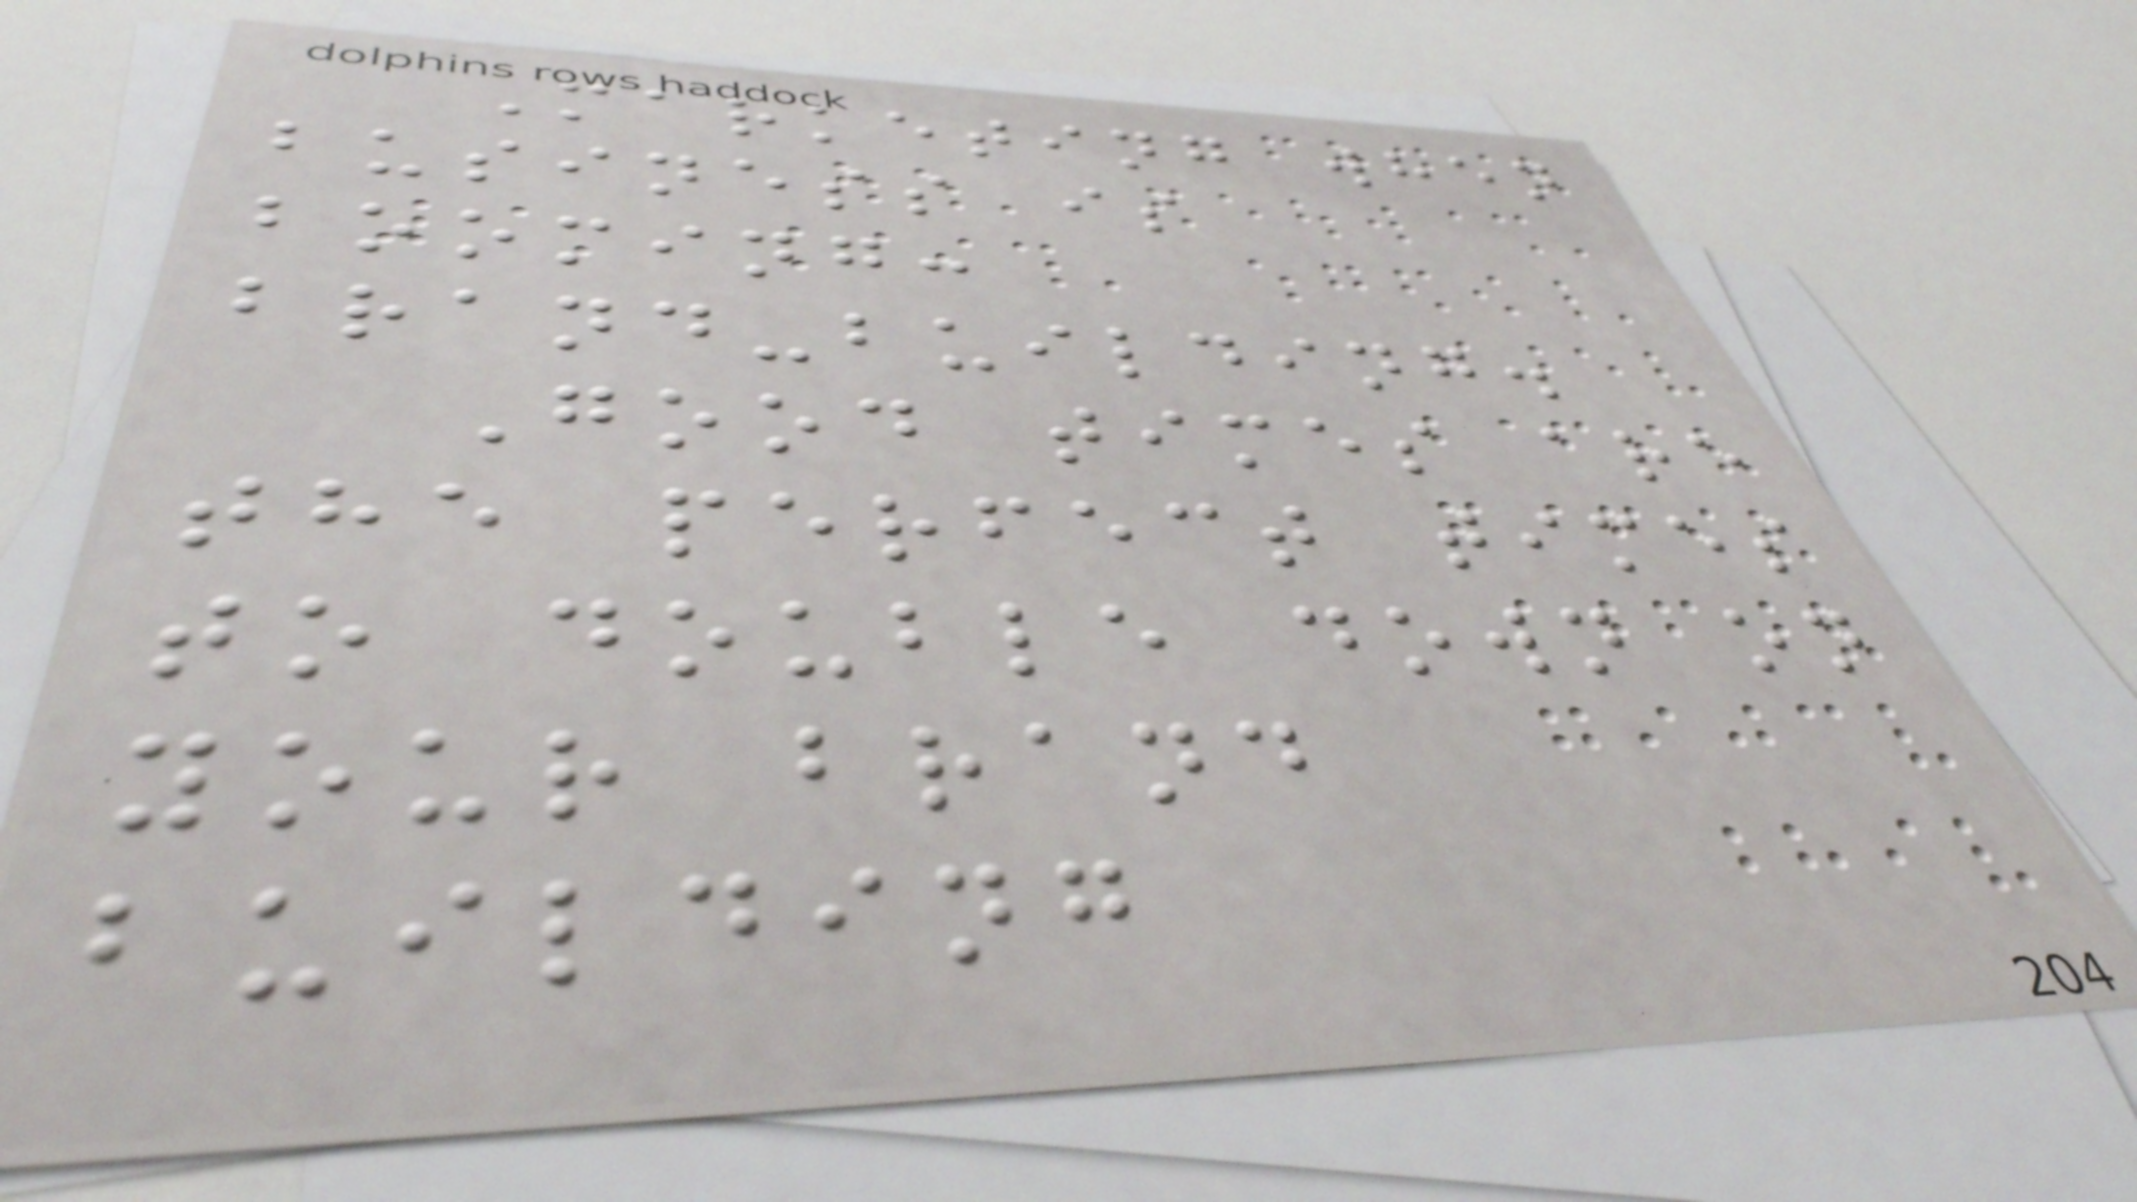Marketing when
business is
booming:
brand-building.
Good times are
the perfect times
to double down on
your brand
building
